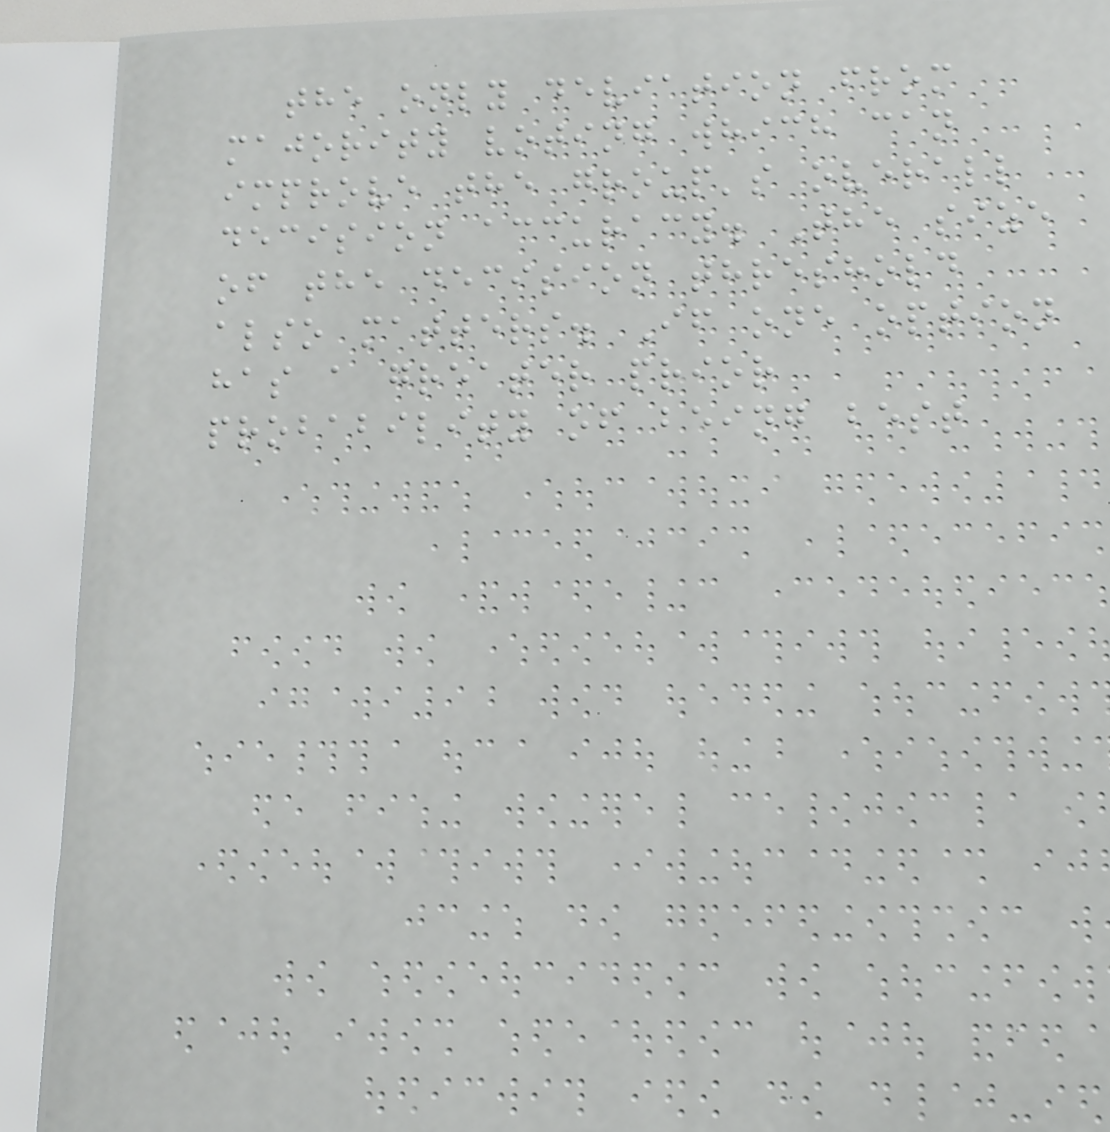the only deviation from
majority voting which can
improve the group's overall
decision accuracy. The size
of the decision threshold
also matters. If one option
has a greater prior
probability of being best
